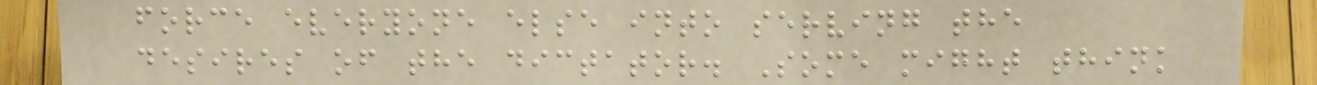force everyone else into serving the
desires of the dictator. Some might think
